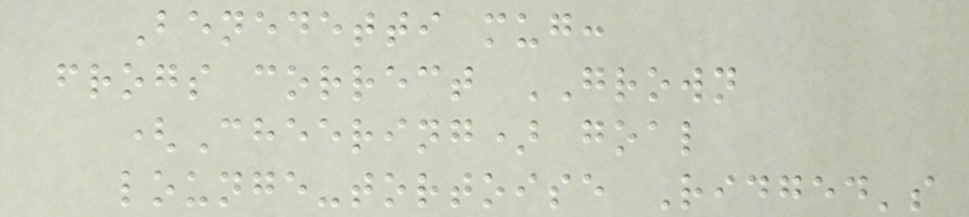Benedetti mug:
frogs correct GROWN
(Cheering) goal
lounge-tortoise Ridged's
